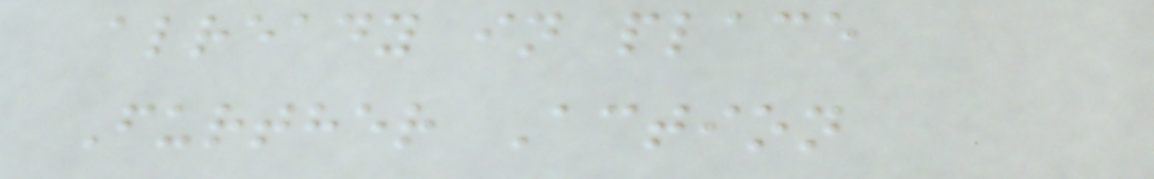already in place
Further Action
